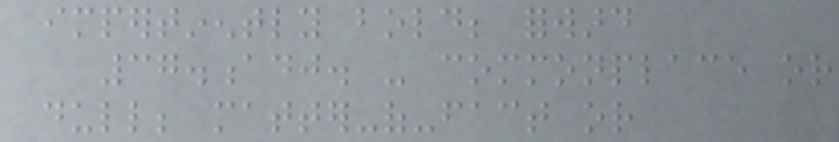impertinently bold; forward
37.adj. - commonplace or
dull; matter-of-fact or
